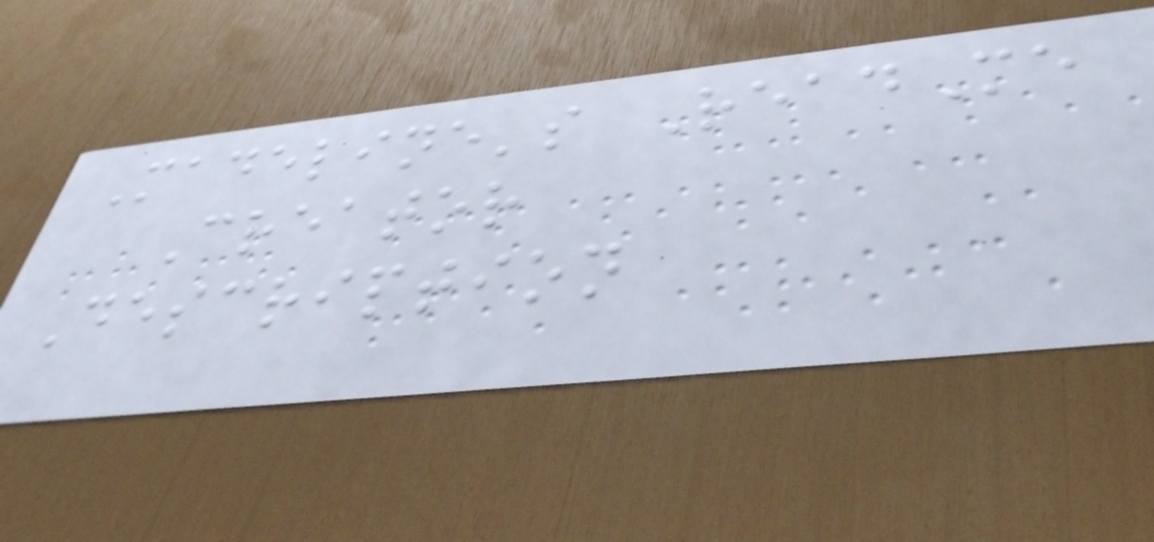Madeline's ReadMe
Creator
Description
